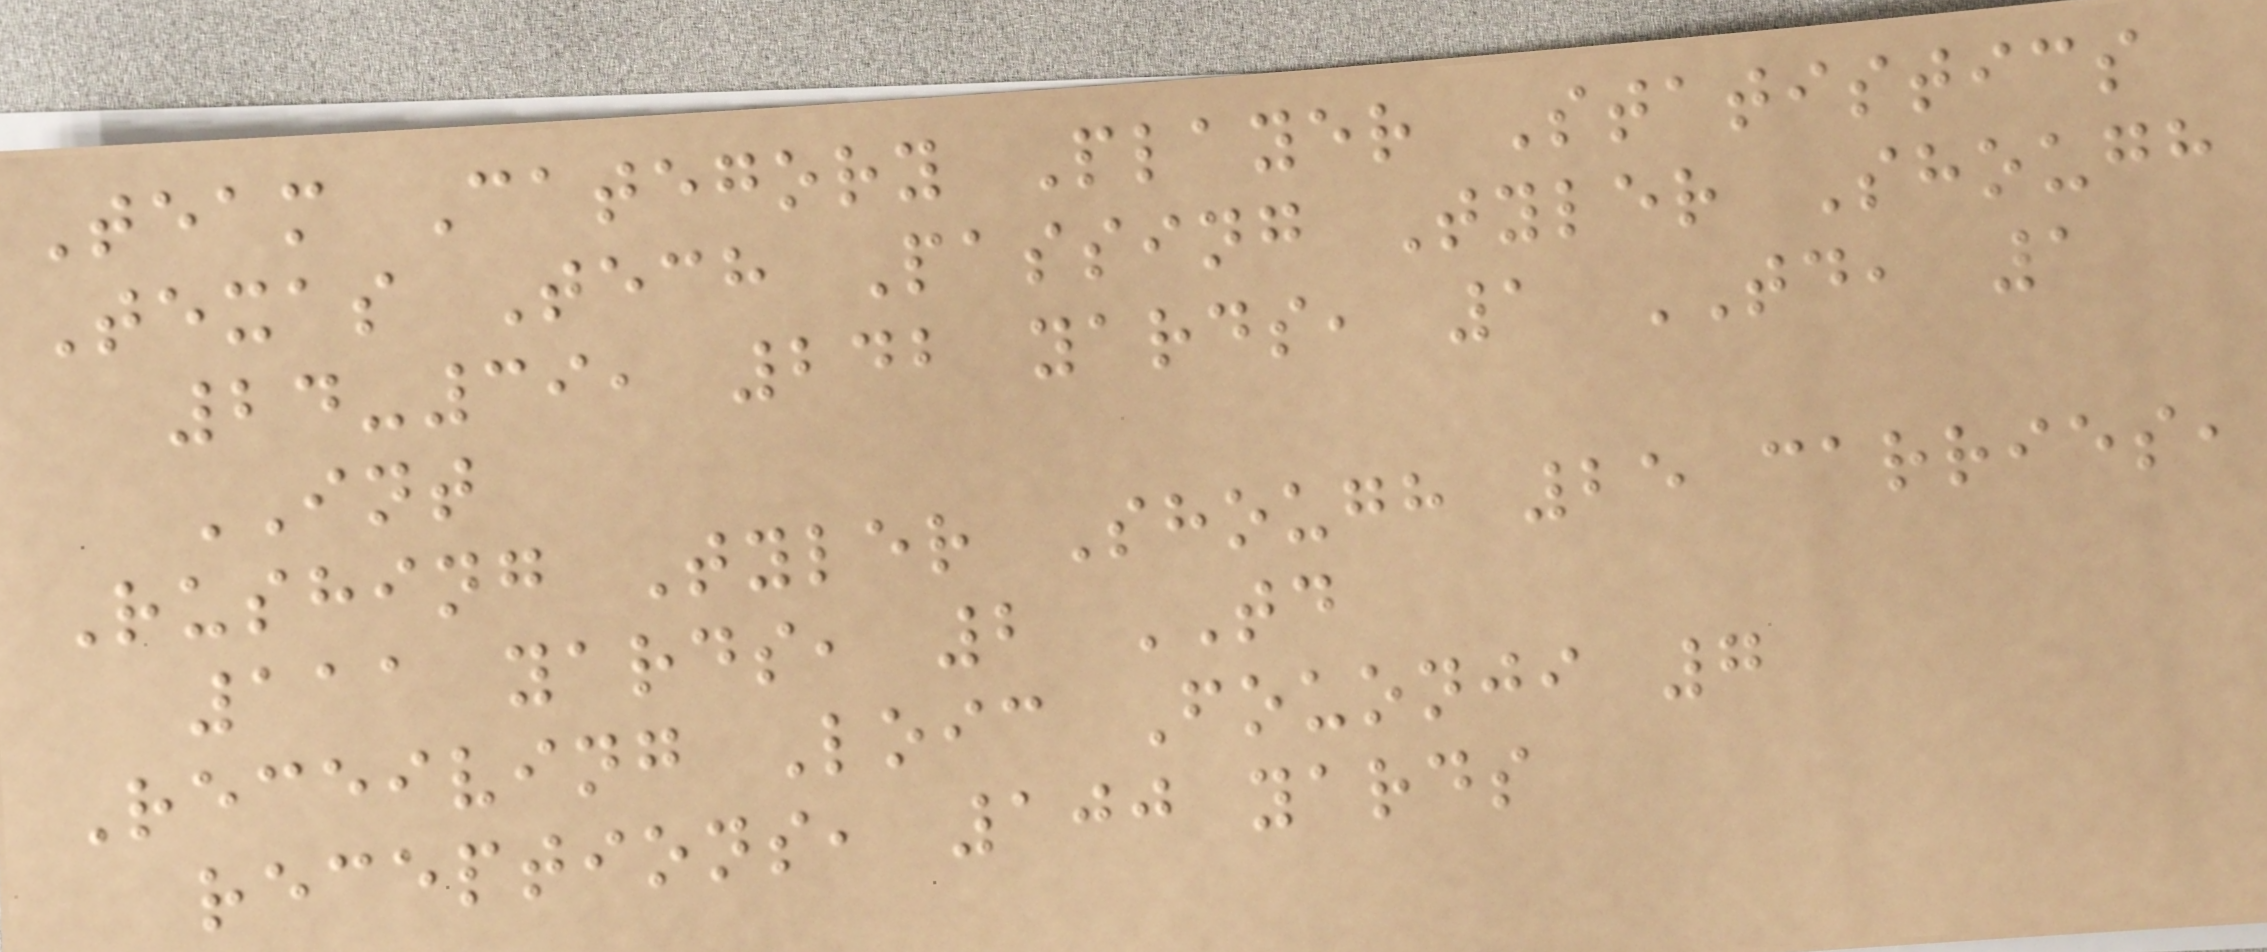Team Category Player Statistics
Texas Tech Passing Tyler Shough
24-39, 242 yards, 1 TD, 1
INT
Rushing Tyler Shough 25 carries,
111 yards, 2 TD
Receiving Loic Fouonji 7
receptions, 100 yards
